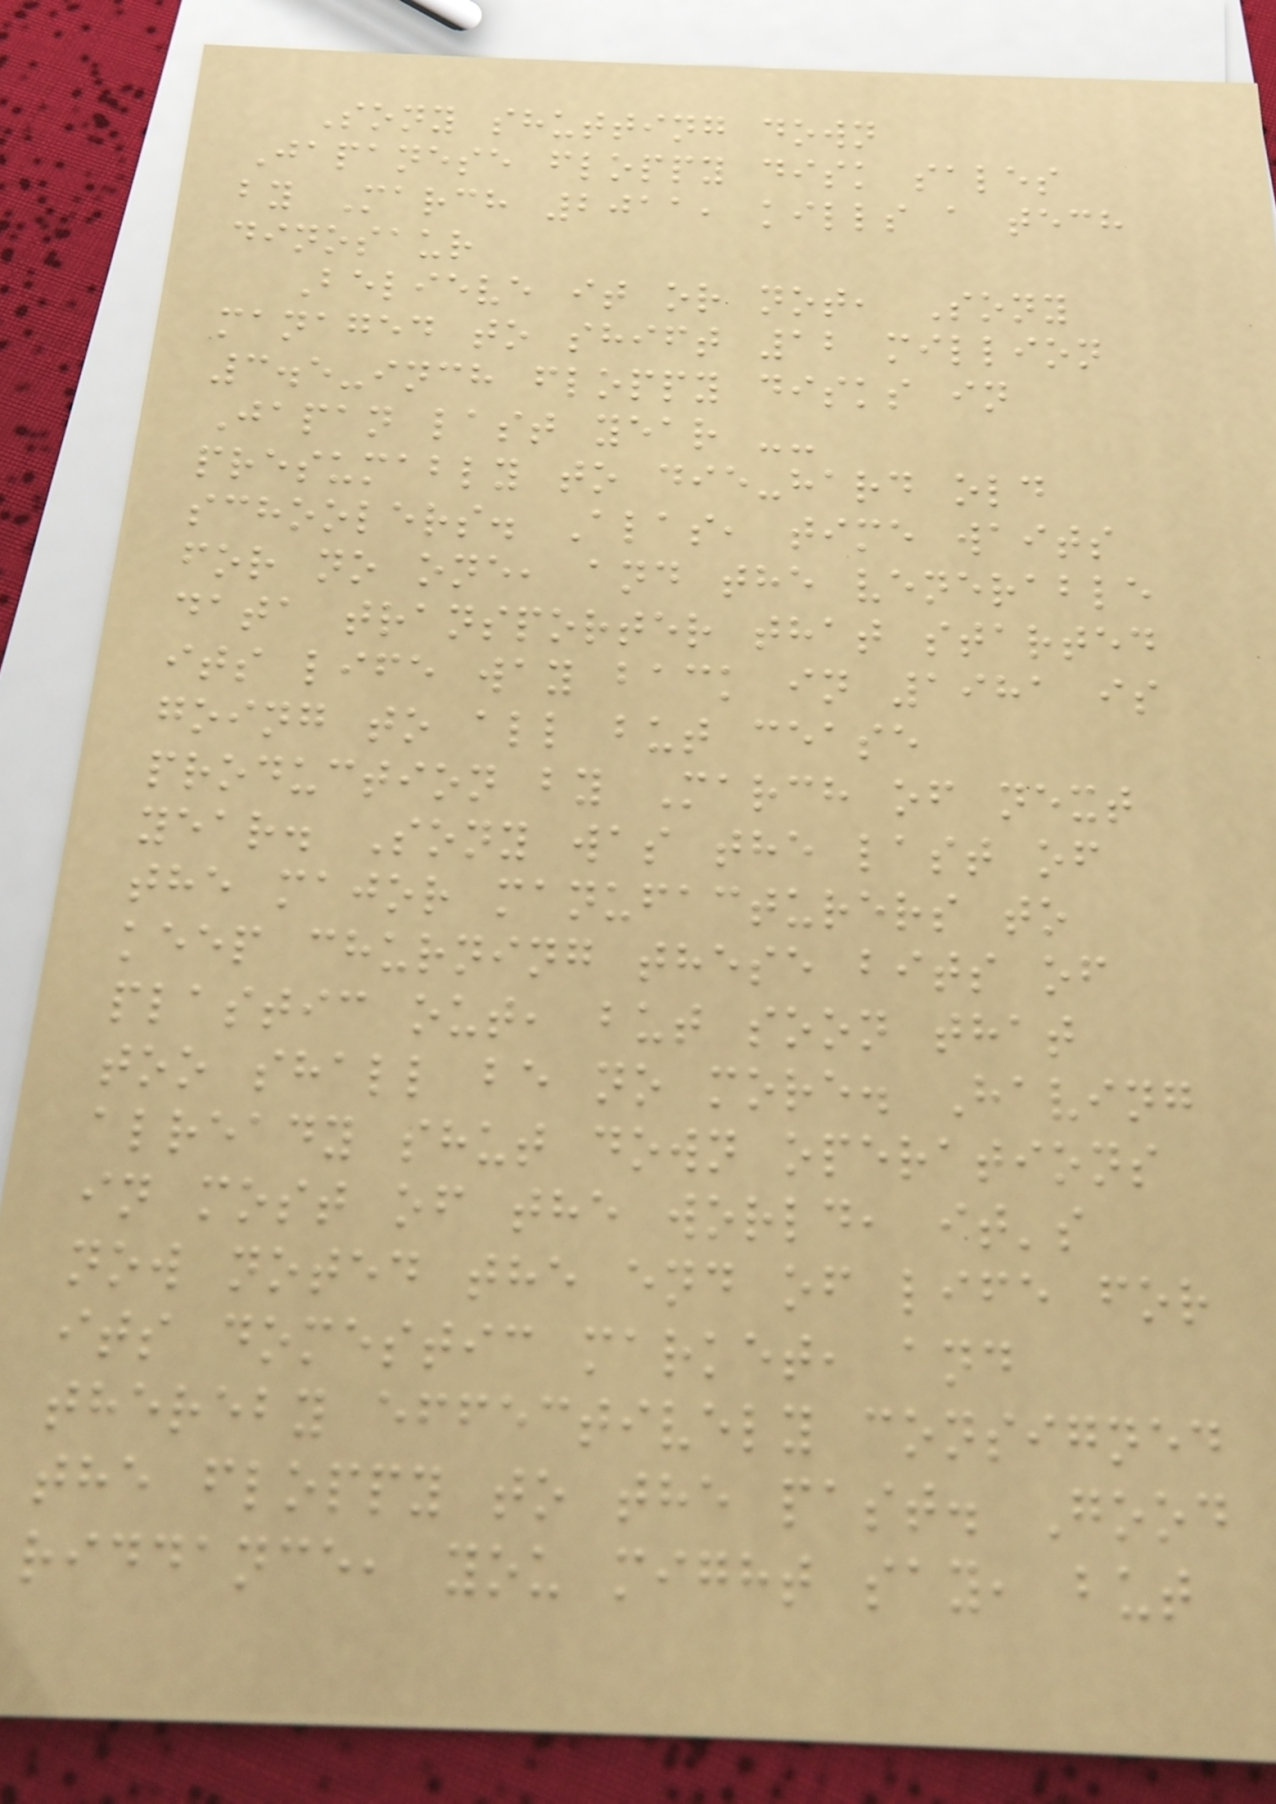Sony shutting down
Japanese floppy disk sales
by March 2011, kills a tech
dinosaur
Believe it or not, Sony
managed to shift 12 million
3.5-inch floppy disks in
Japan last year --
presumably to die-hard old
schoolers. Alas, time waits
for no one, and the venerable
data transporter that started
its life way back in 1981 is
going to all but cease
production by March of next
year. Sony was the last of
the major manufacturers to
keep churning these bits of
plastic out, but soon that
too shall be no more. Having
already shut down operations
in most of the world, it's
now noted the end of life for
its domestic market, and
thereby effectively consigned
the floppy to the past. Good
riddance, you might say, but
